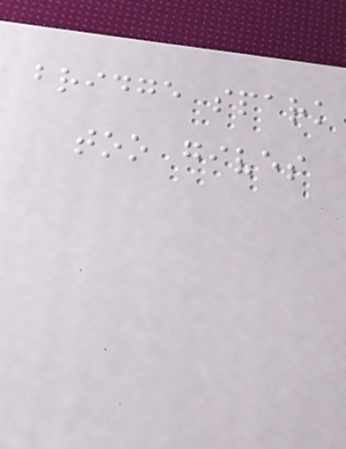bridge spark
too gives
